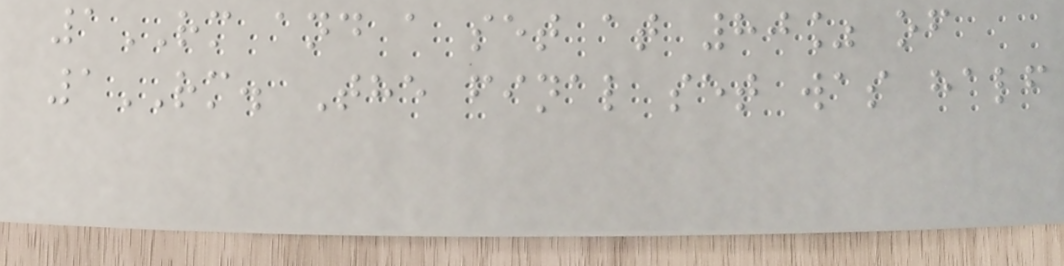1RM and a set at 80% of
1RM. The final set was half
